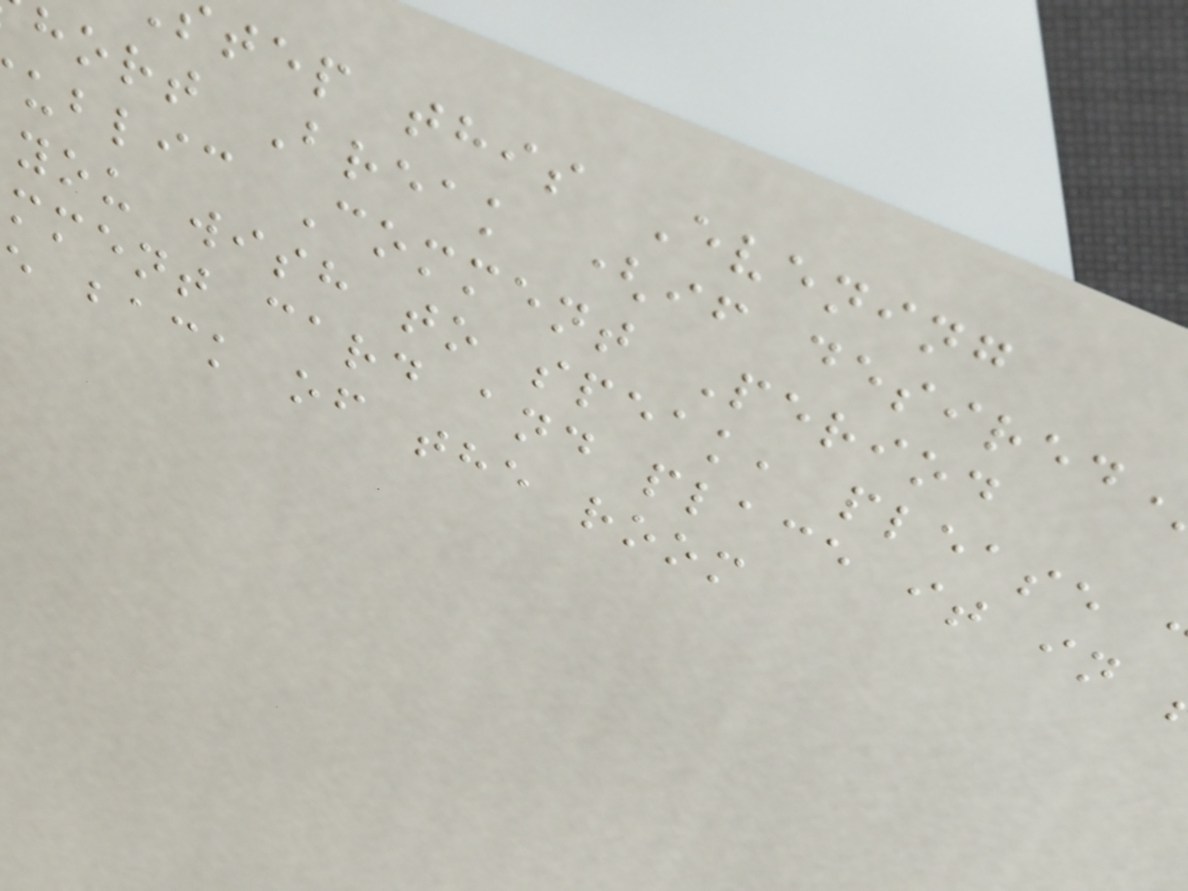tep this Evening
hort Break (if desired
ublic Comment Period
you wish to speak, please
mment card and place it in
e back of the room
